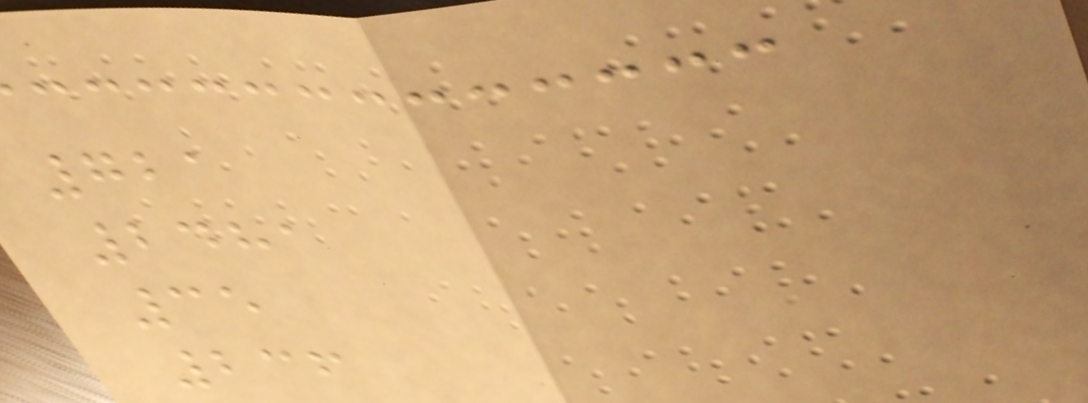721
2481
35
236
